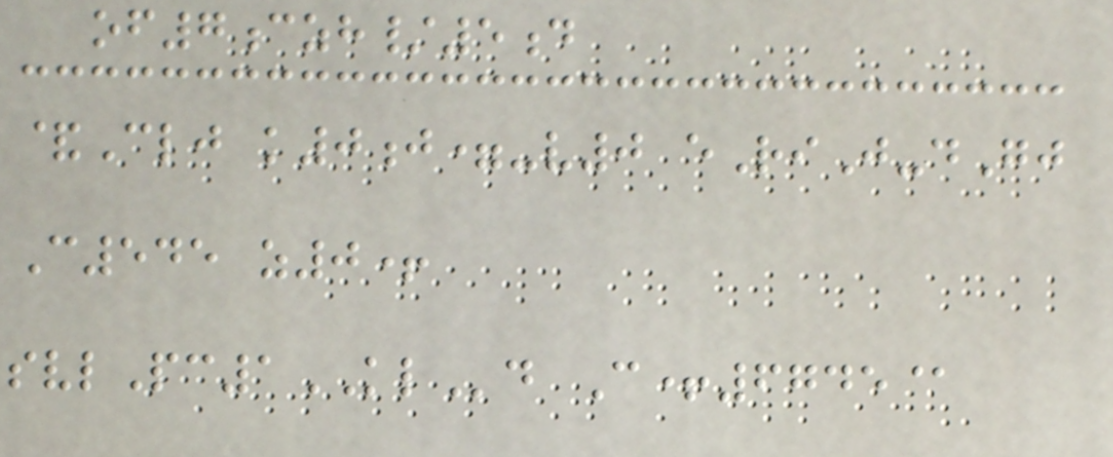of7czh/5d
&Clj k0j=-v0 eRiJ-dGj
C545 z0+
svlPc1KLd C+6745@
